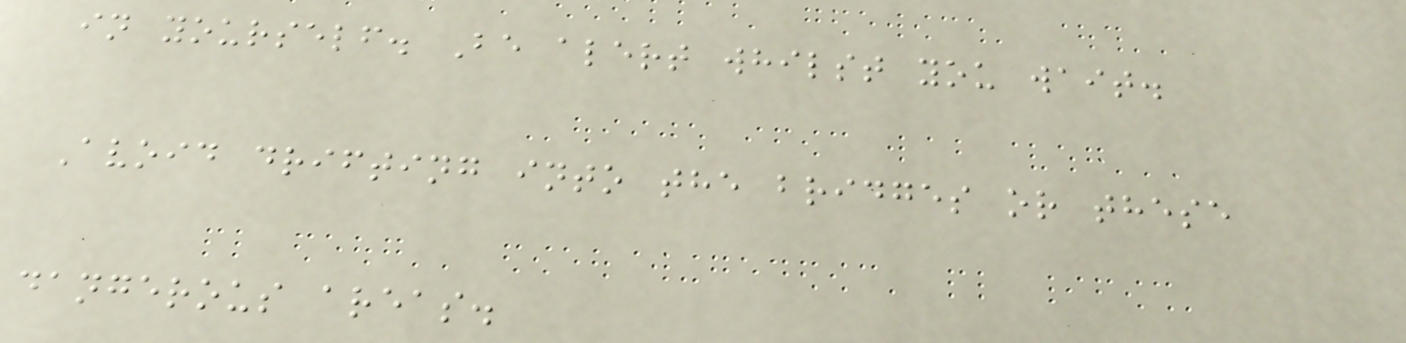in yourself. Be alert whilst you wait.
Avoid drifting into the bridges or these
dangerous areas.
